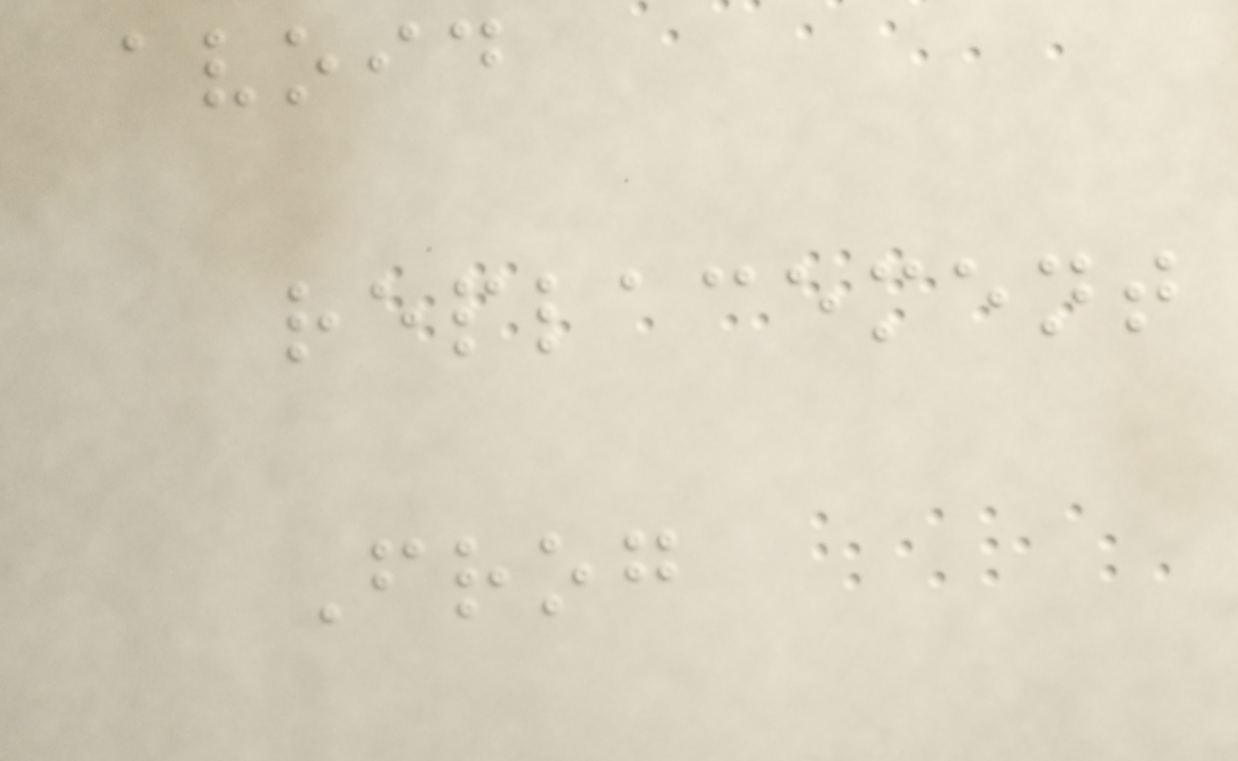avoid
replacement
Frog
